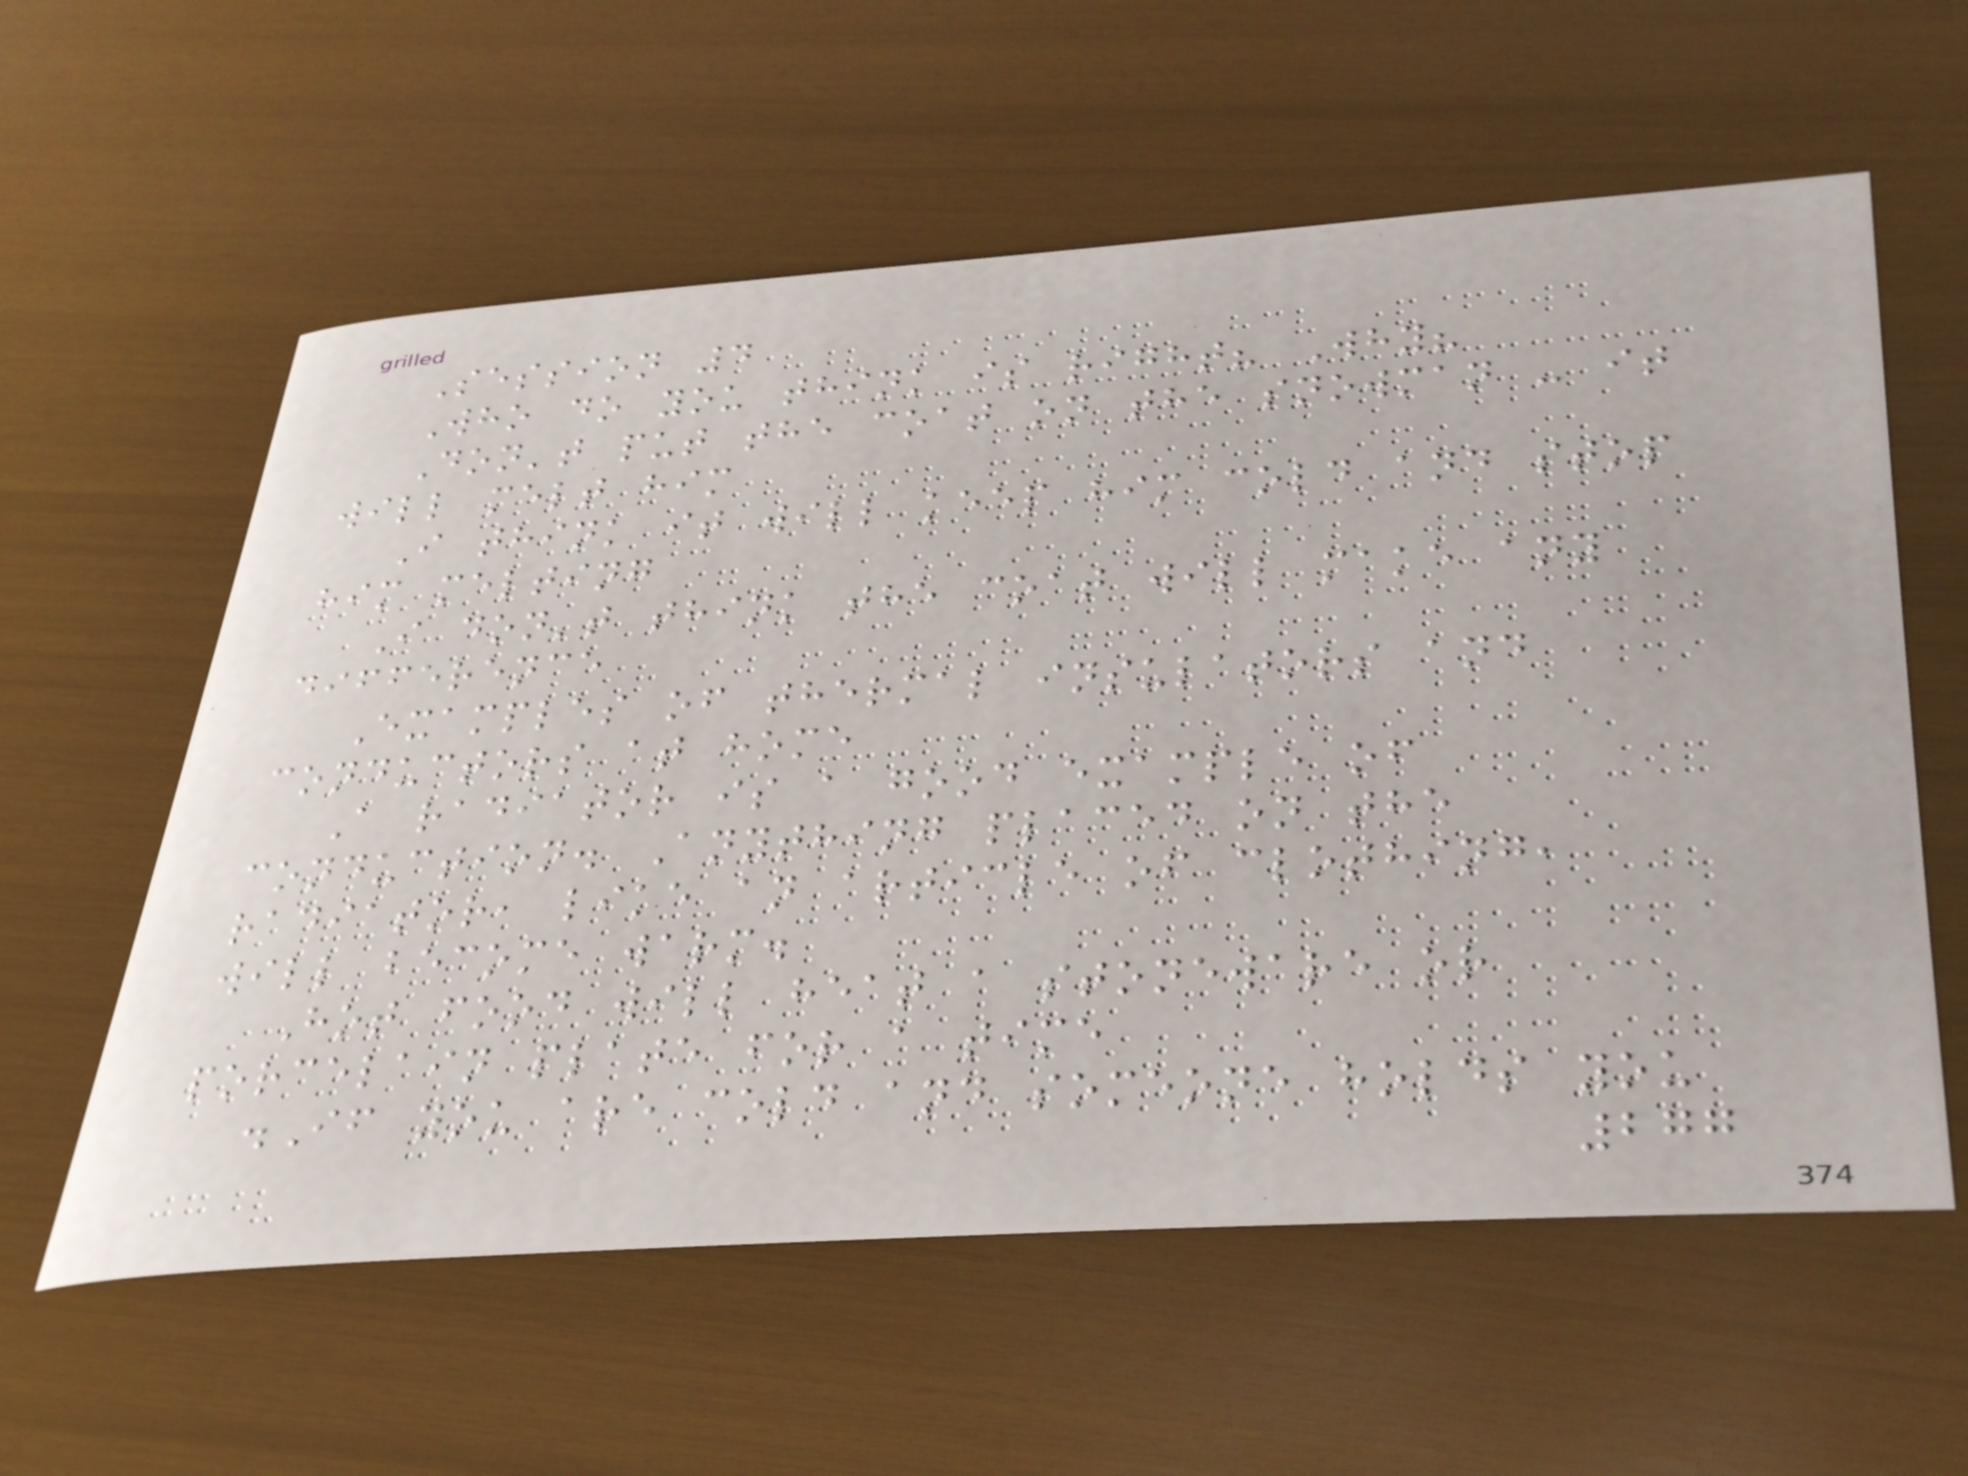Session 4
Who do you think is right? Why?
Don't put the coat on the snowman - it
will melt him
I think it will keep him cold and stop
him melting
I don't think the coat will make any
difference
Examples of thermal insulators and
conductors at home
A radiator is a good example of
conduction. Anything placed on the
radiator, like an article of clothing,
will become warm.
Hot food will heat a stoneware or
porcelain plate for a time
.If you are cold and someone holds you
277
